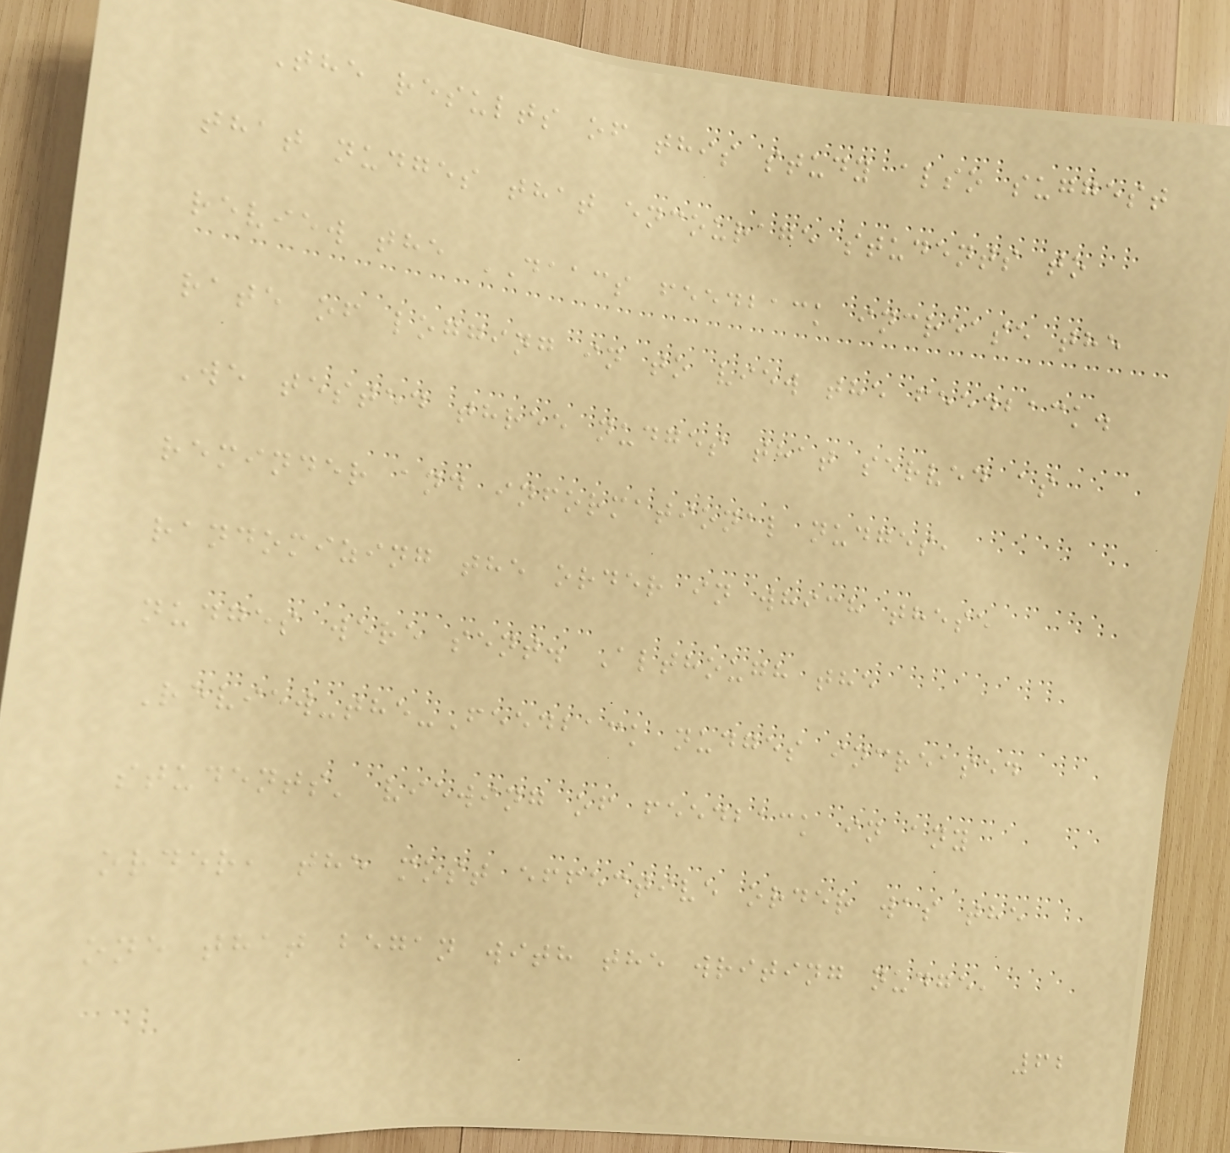The results of this study also suggest
that nudges that encourage students to
review the DAACS feedback increase the
rate of logging in to view the feedback.
We tested three nudges that served as
reminder and informational nudges,
randomizing the order in which these
nudges were sent. Although the
Review-the-Feedback nudges increased
students' viewing of feedback in any
order, the most effective order was the
one that began with the writing nudge,
62
